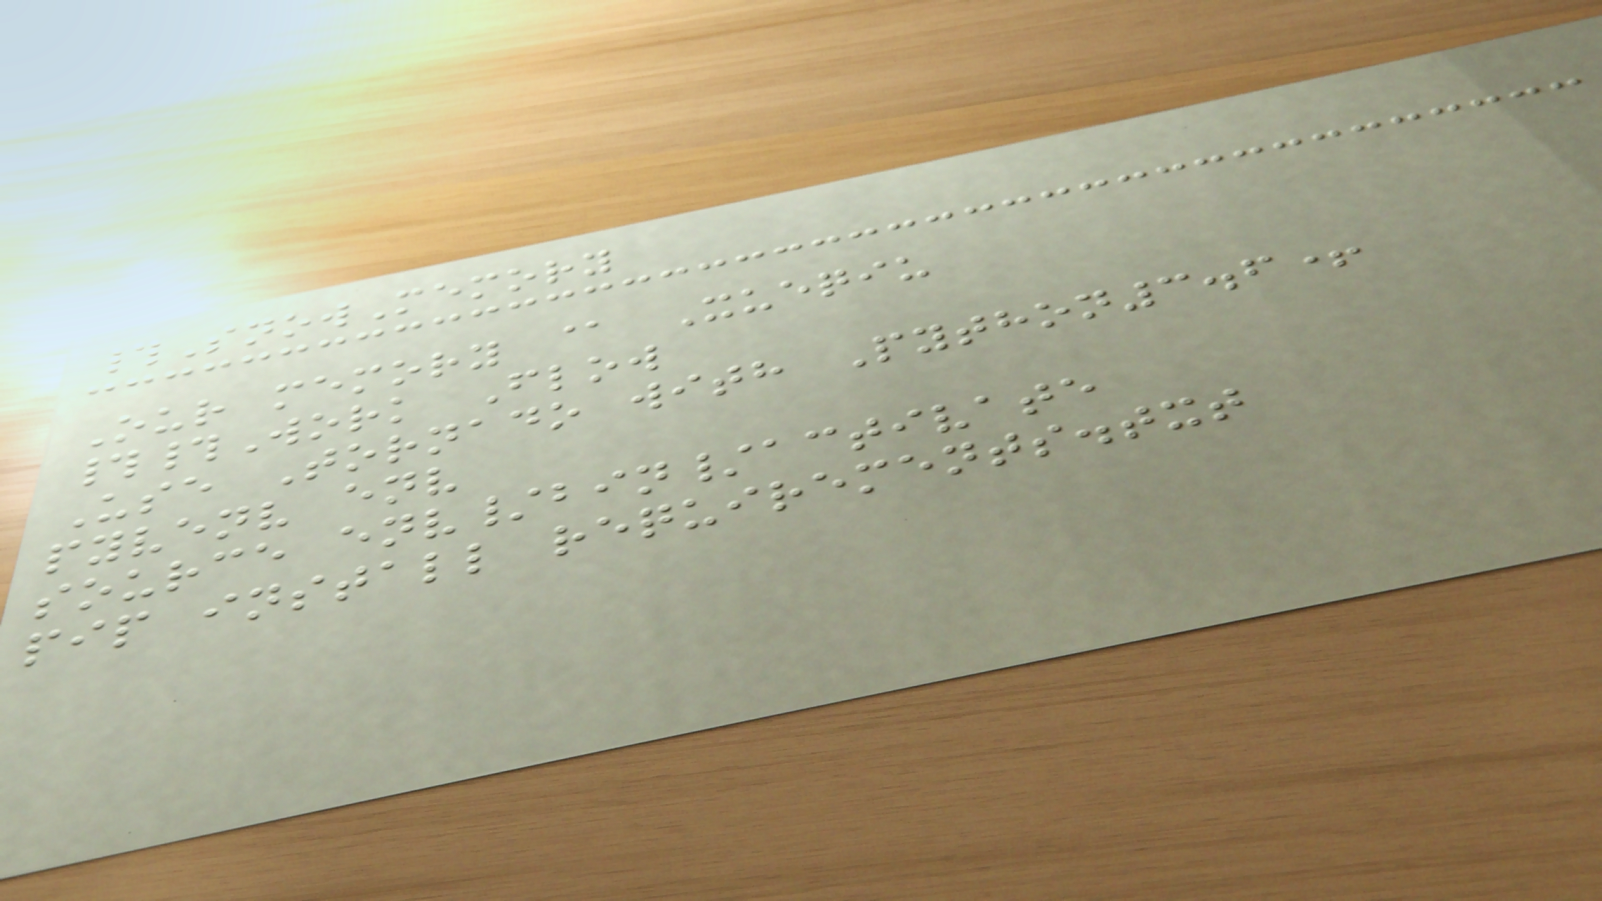#SnowMemory
Our memory @ Xueqiu
##Work Flow
Use Tornado with Python3.6+
pyvenv env
source env/bin/activate
pip install requirements.txt
